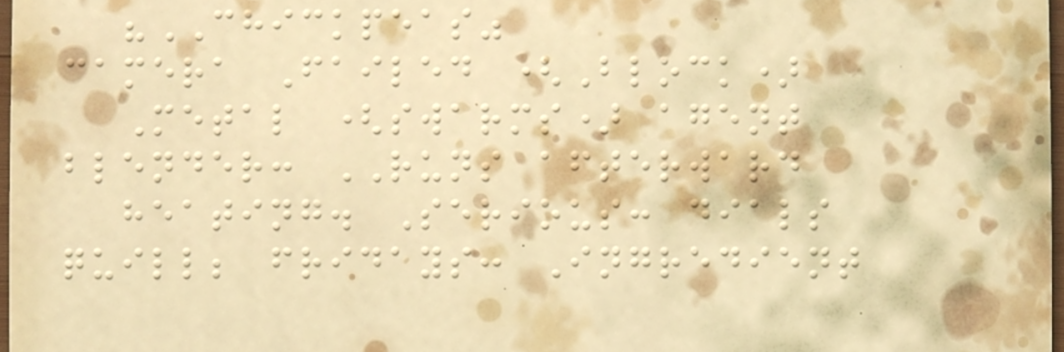"CHICKPEAS"
camera Failed (Block)
Metal (swarms) agent
blender: RUNS afterward
heating. Serious: dials
quill; fridays: Ingredient
